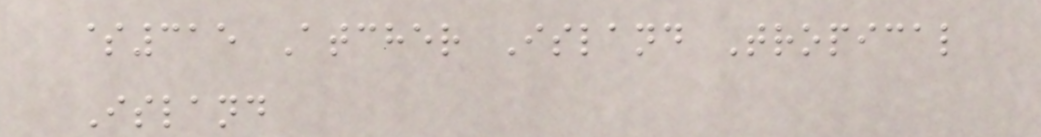$315 Atcher Island Tropical
Island
